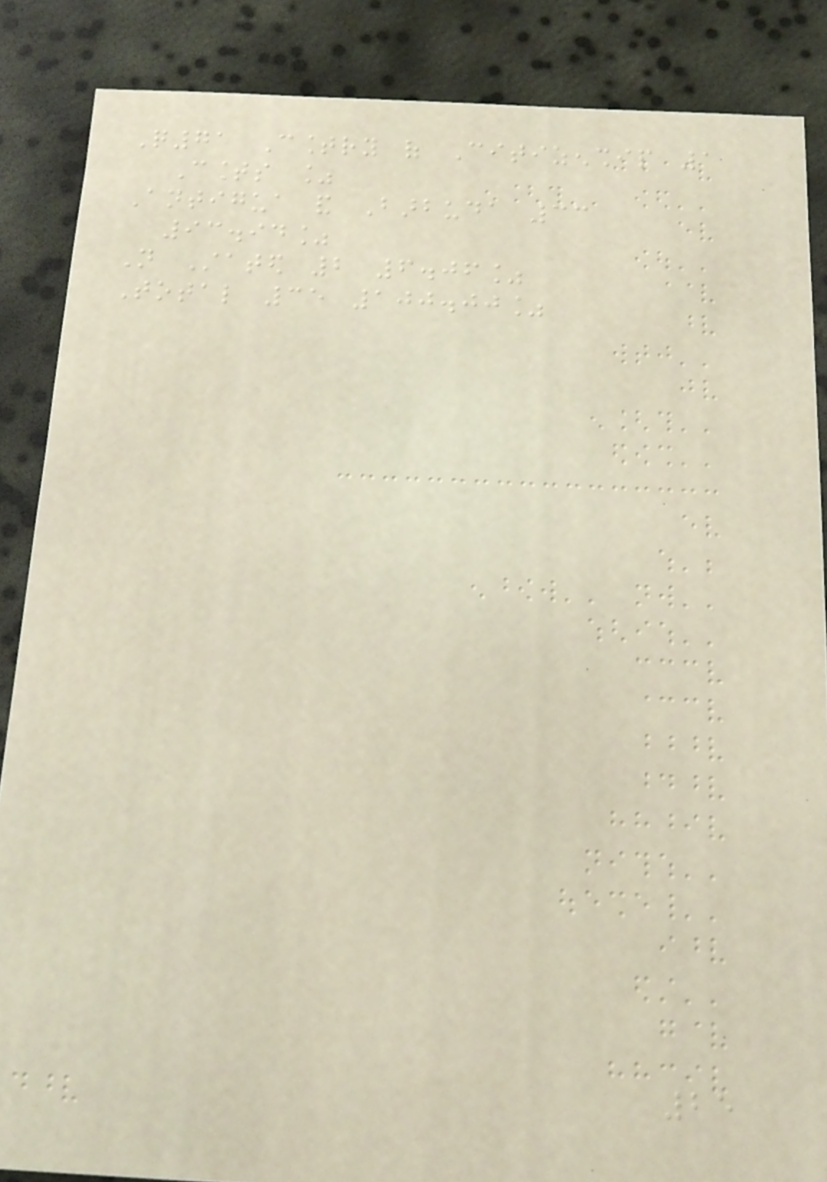Q71 Country of Citizenship 1
Counts %
Antigua and Barbuda 33
93.94%
Not Stated 2 6.06%
Total 35 100.00%
25
